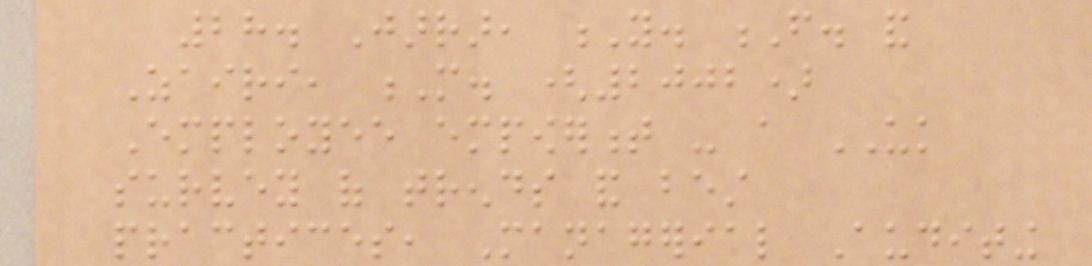28. Jarrar, Y. F. and
Zairi, M. (2002)
Employee empowerment - a UK
survey of trends and best
practices, Managerial Auditing
